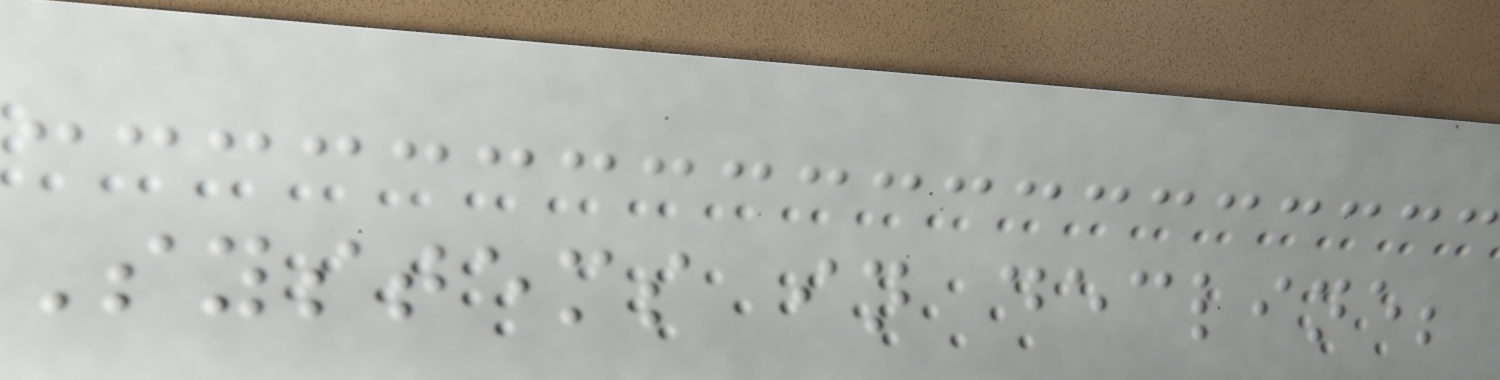Systems in decline;
